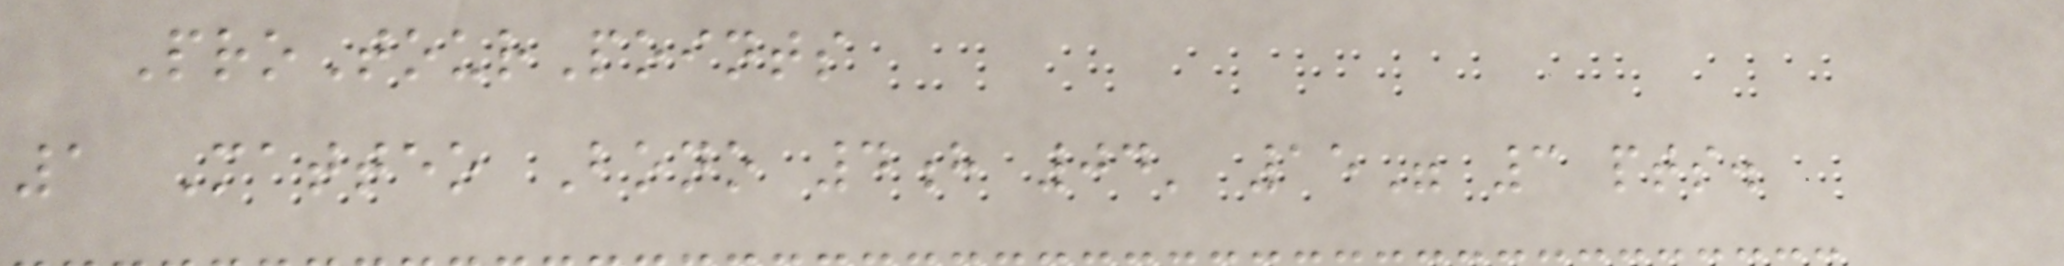ProTourPoints
1 Matteo Bono 4h 04' 15" 3 pts.
